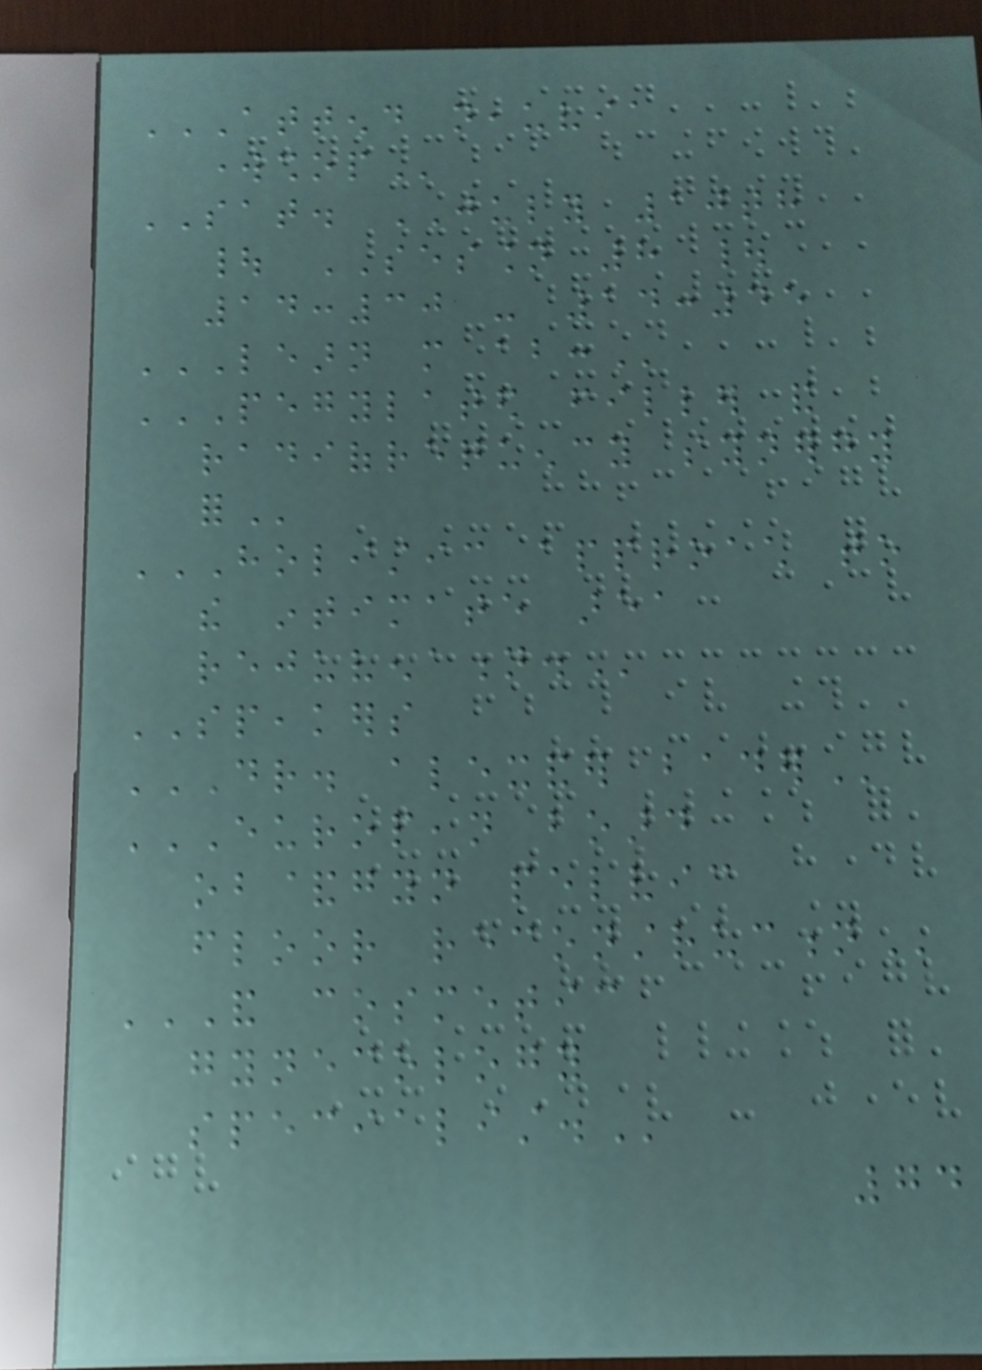ATTEND NEAUVIA
WORKSHOP
SAT. JULY 10th
| SESSION 8 |
14:30 - 14:45
LEARN MORE ABOUT:
PEGYLATED FILLER AND
RADIOFREQUENCY SYNERGY
FOR
HOLISTIC APPROACH TO
THE INTIMATE AREA
REJUVENATION.
SPEAKERS
DR. ALEXANDER BADER
EUROPEAN BOARD
OB&GYN PELVIC
FLOOR RECONSTRUCTION
AND COSMETIC
GYNECOLOGY
SPECIALIST.
74
